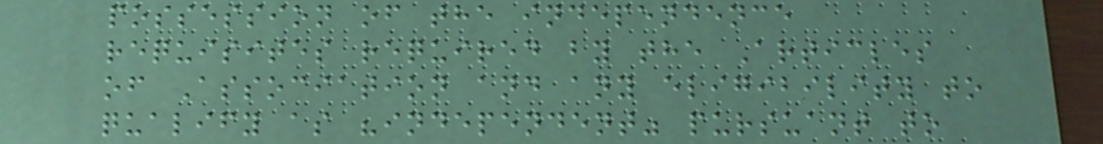possession of the independence
requisites required by the Articles
of Association and any eligibility to
qualify as "independent" pursuant to
